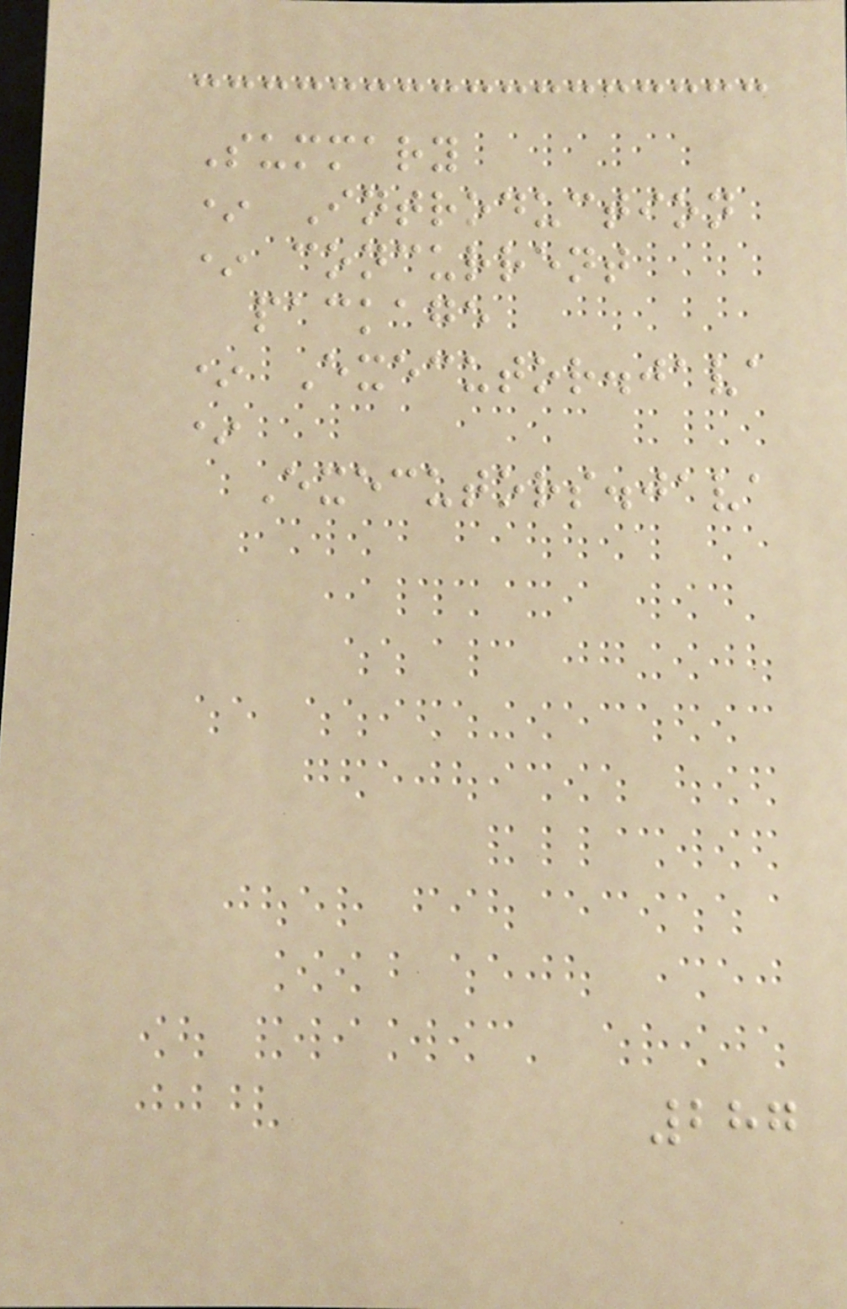Summary
* Introduction
* concurrent
package
* Executor.java
*
Executors.java
287
